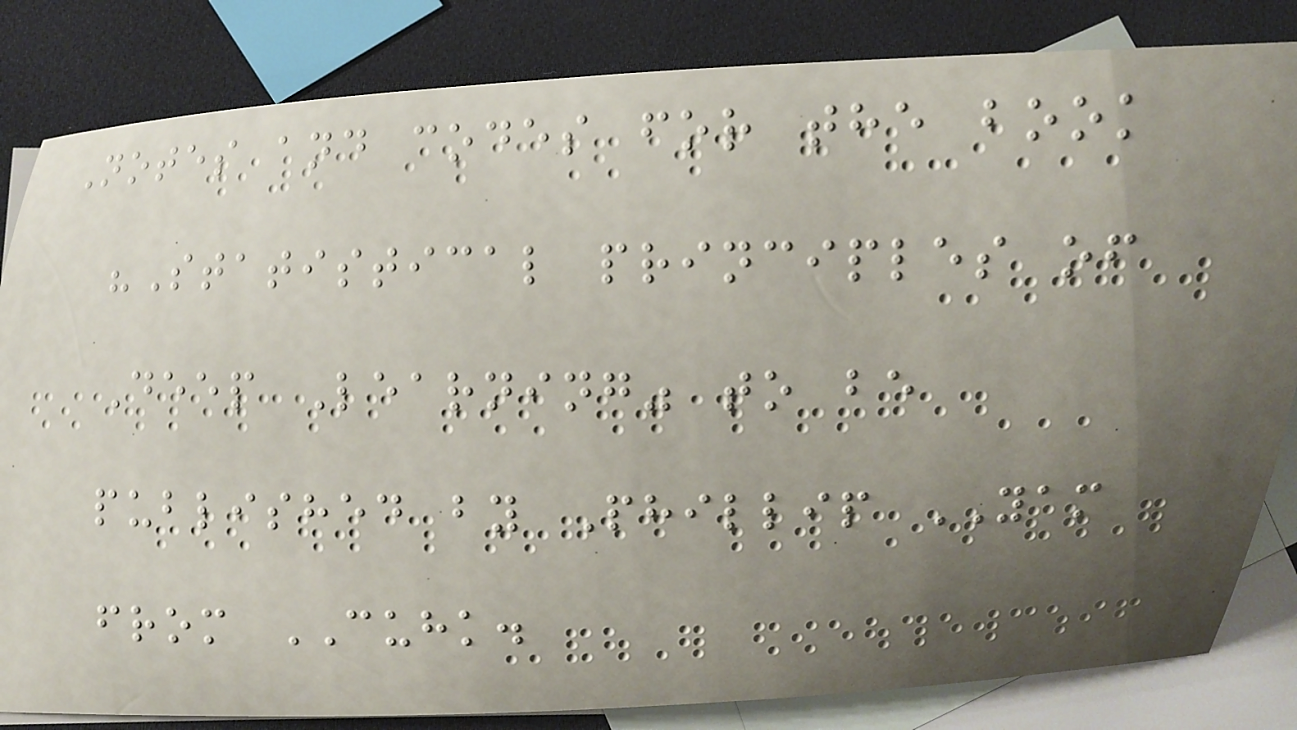Notes and codes for the book
"Statistical principles of
Deep Learning" to be
published by Phillip YAM
from CUHK.
